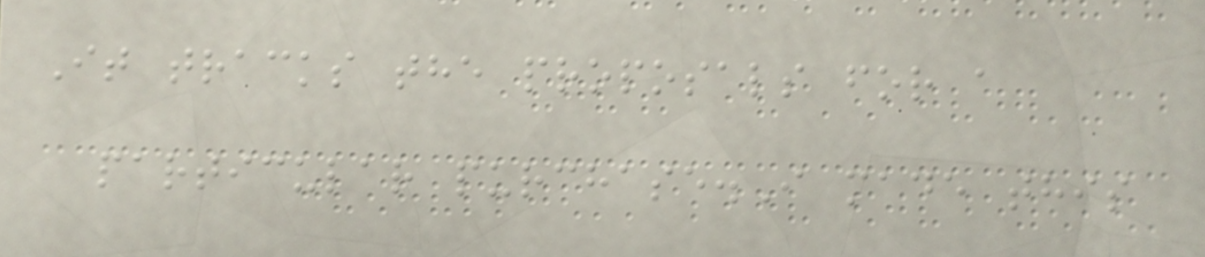It tracks the proposals for a
particular purchase.I made this
